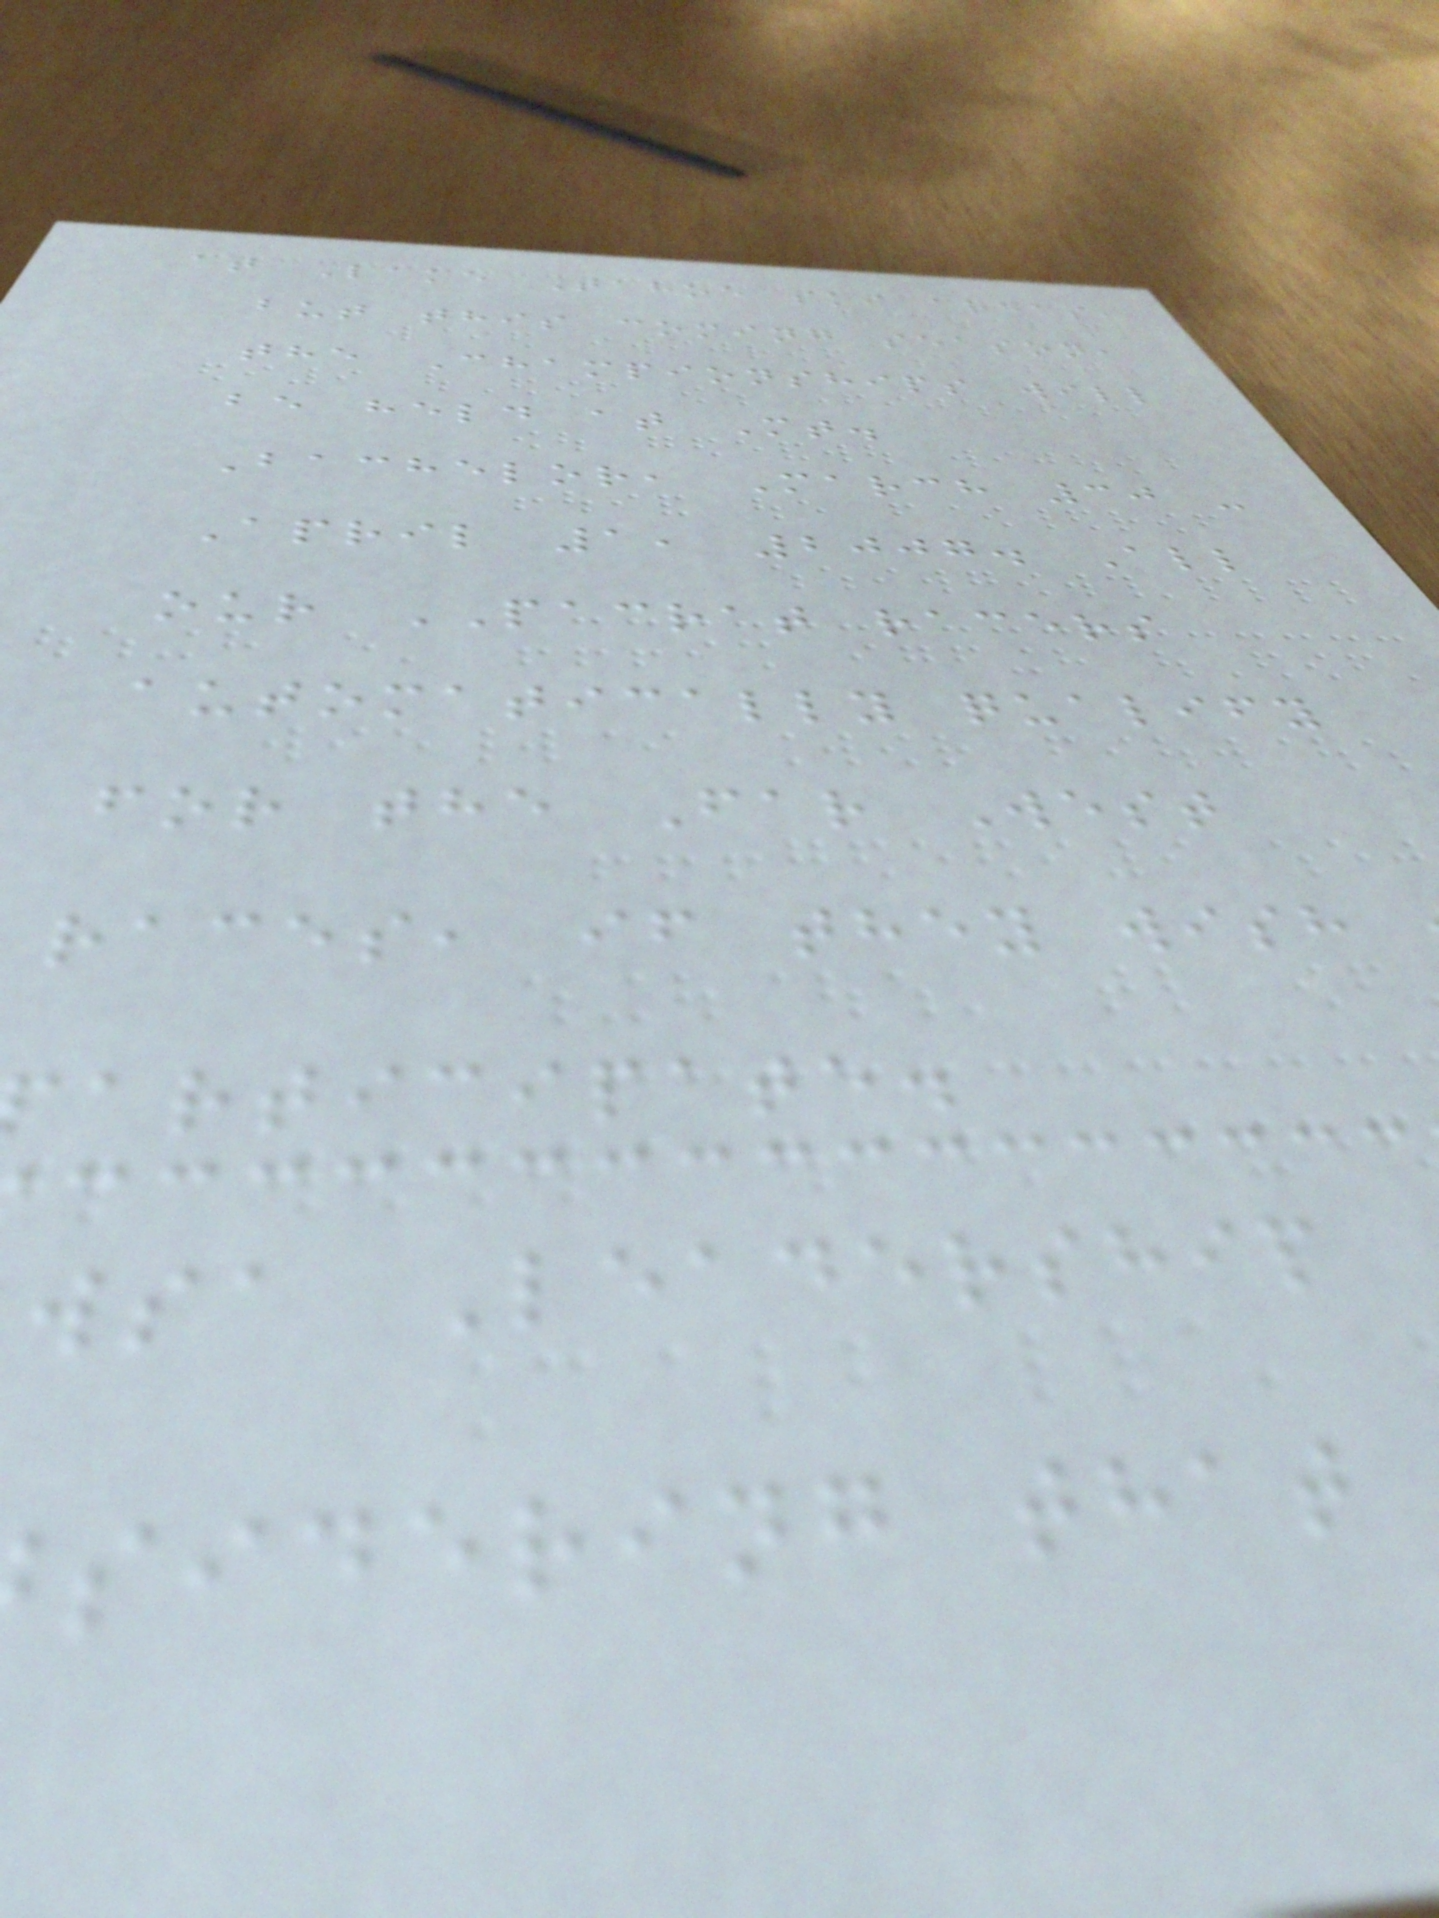at Lake Tahoe ski areas,
but this coming season,
the Championships will
be held at Mt.
Bachelor, March 30 -
April 1, 2007. All
our PACRAT racers
automatically qualify
for the Far West
races, if they wish
articipate.
wsa Leadership
sidering that
